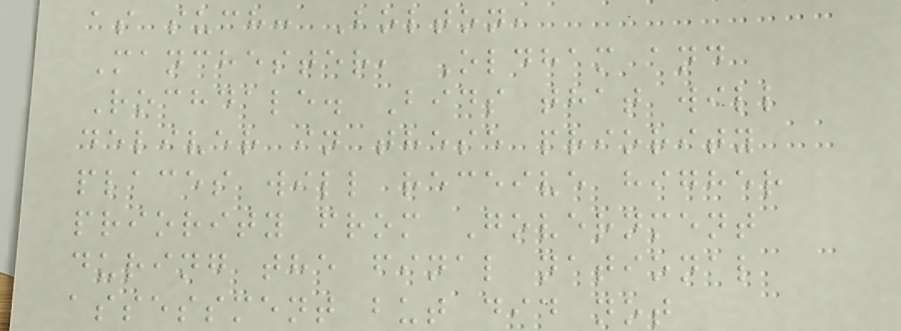as such: Bolton,
Manchester, Oldham and
Rochdale. Bids that will
deliver in these priority
places will receive higher
priority from Government
during the final national
assessment but did not
